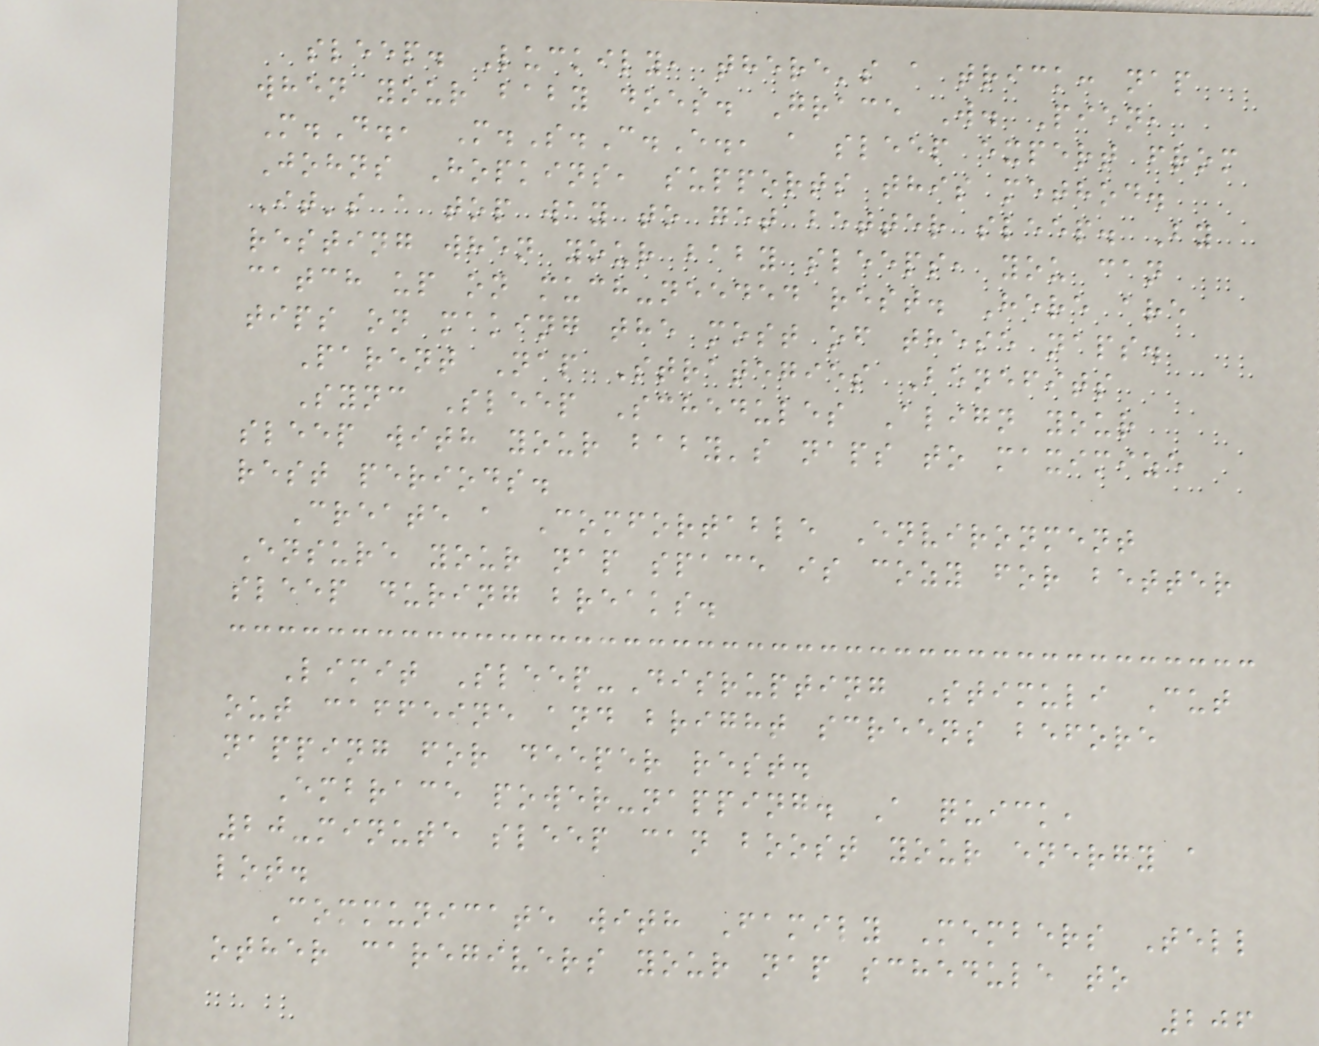sleep. Luckily, there's a trick: nap
when your baby does. Grace W. Pien,
M.D., M.S.C.E., a sleep expert from
Johns Hopkins, supports this method.
It's a top way to get better sleep. By
resting when your baby sleeps, you can
catch up on much-needed rest. Here are
tips on making the most of these naps.
Parent Nap Strategies Benefits
Sync Sleep Schedules Align your
sleep with your baby's naps to maximize
rest periods.
Create a Comfortable Environment
Ensure your nap space is cozy for better
sleep during breaks.
Limit Sleep-Disrupting Stimuli Cut
out caffeine and bright screens before
napping for deeper rest.
Embrace power-napping. A quick,
20-minute sleep can boost your energy a
lot.
Communicate with Family Members Tell
other caregivers your nap schedule to
206
